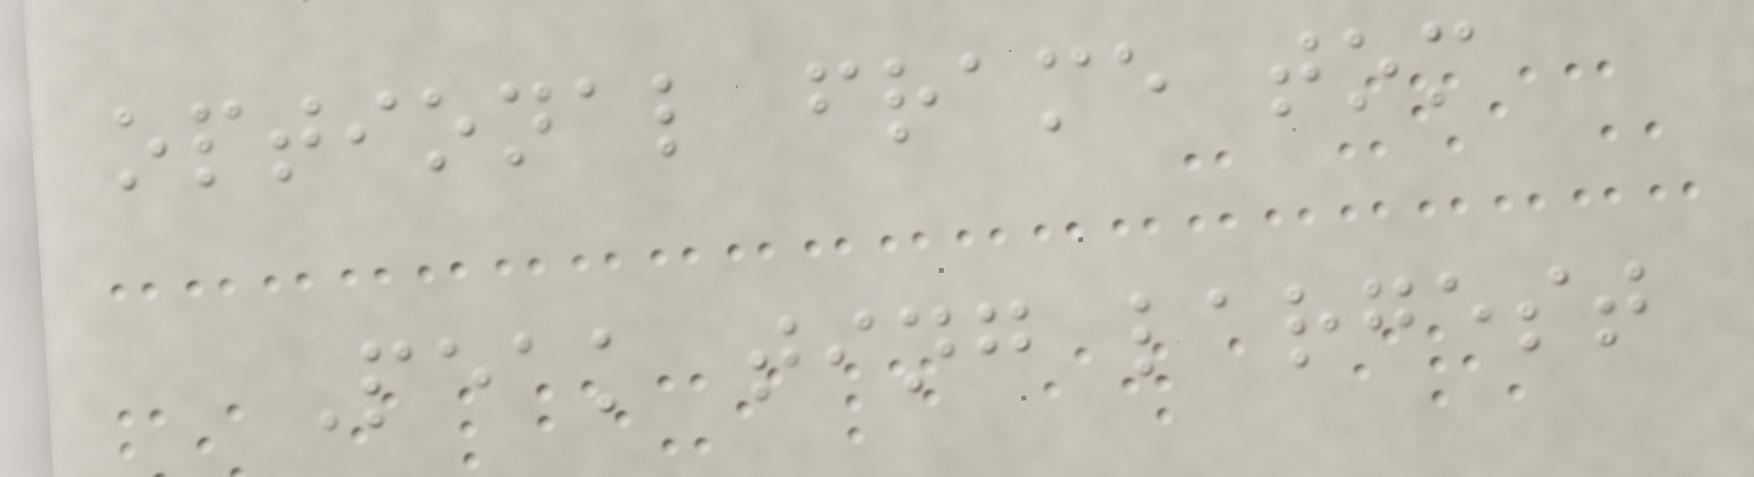optional frame tom
Peak ting largest
